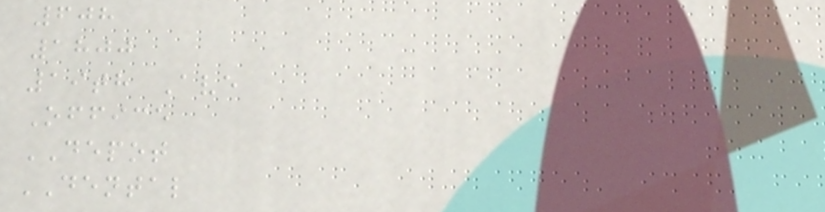608
1800
19th Ave
Office
DEPOT
DENTAL
